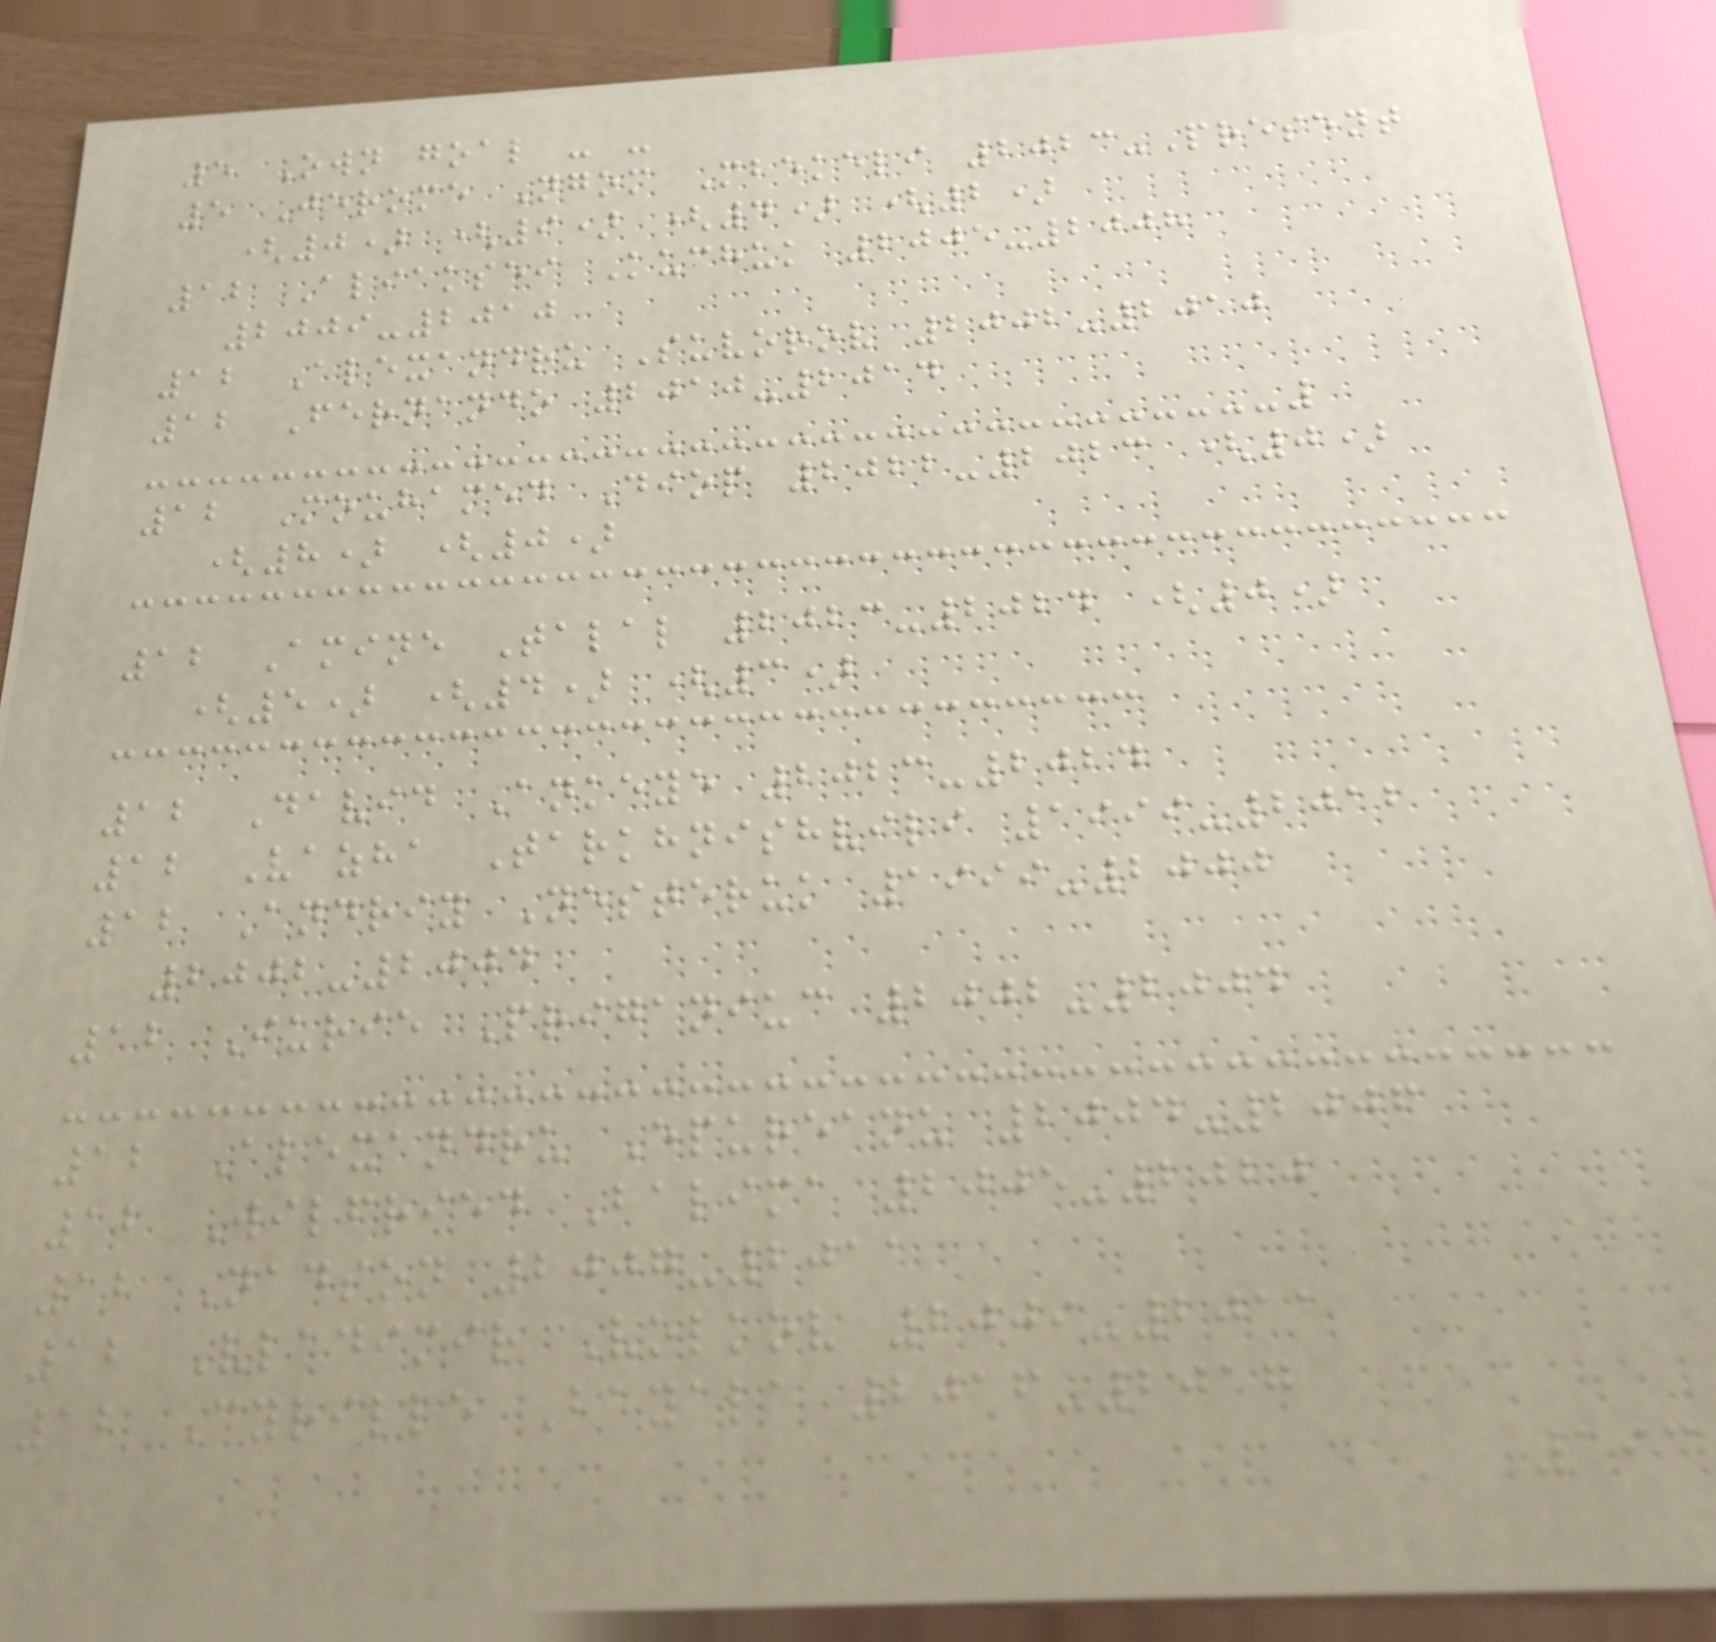5 Own goal - -
5 Jerome Ngom Mbekeli 2023-Present
(0) (9) (4) (2)
12 Aliaksei Kuchuk 2005-2008
2009-2010
12 Alexandru Suvorov 2002-2010
12 Fernando 2010-2014
12 Mouhamed Diop 2022-2023 (0)
(8) (0)
12 Amine Talal 2023-2024 (0)
(5) (4) (3)
12 David Ankeye 2023-2024
12 Vazha Tarkhnishvili 1999-2012
12 Andriy Nesteruk 1999-2000
2002-2004
12 Iurie Priganiuc 2002-2004
12 Alexandru Epureanu 2004-2006
12 Wilfried Balima 2005-2020
12 Nadson 2007-2011
12 Vladimir Volkov 2009-2011
12 Cyrille Bayala 2016-2017
193
